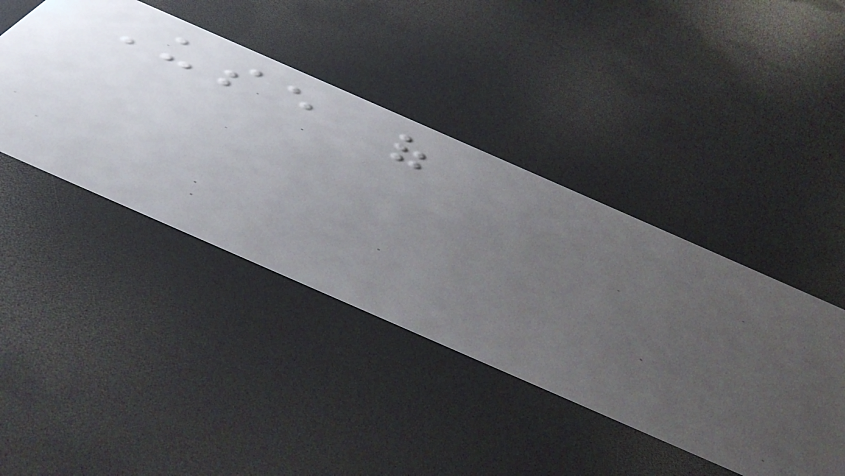Use of
